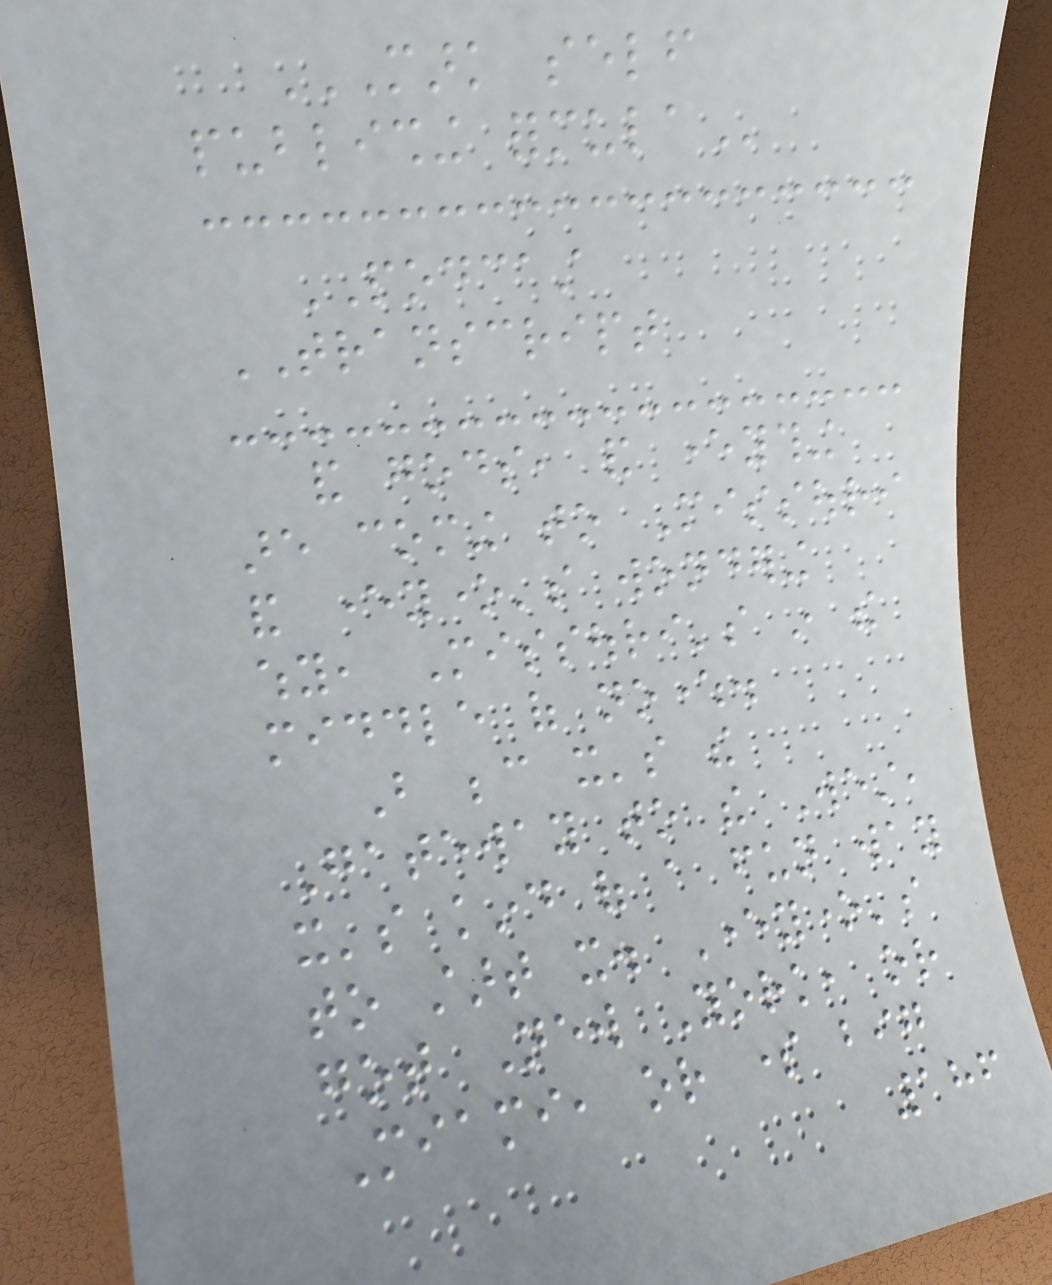MARK SELF
PUBLISHING FORMULA
PODCAST
TRANSCRIPT
and gods, and everything
are coming to Missouri
and everyone's wondering
why, Missouri's in the
middle of nowhere.
But because it's the
Gateway to the West,
it's kind of a fun way
to start it. Everyone's
got New York, or
Miami, or some big
186
